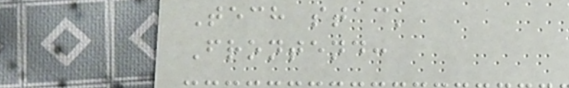Tech stack
Frontend:
